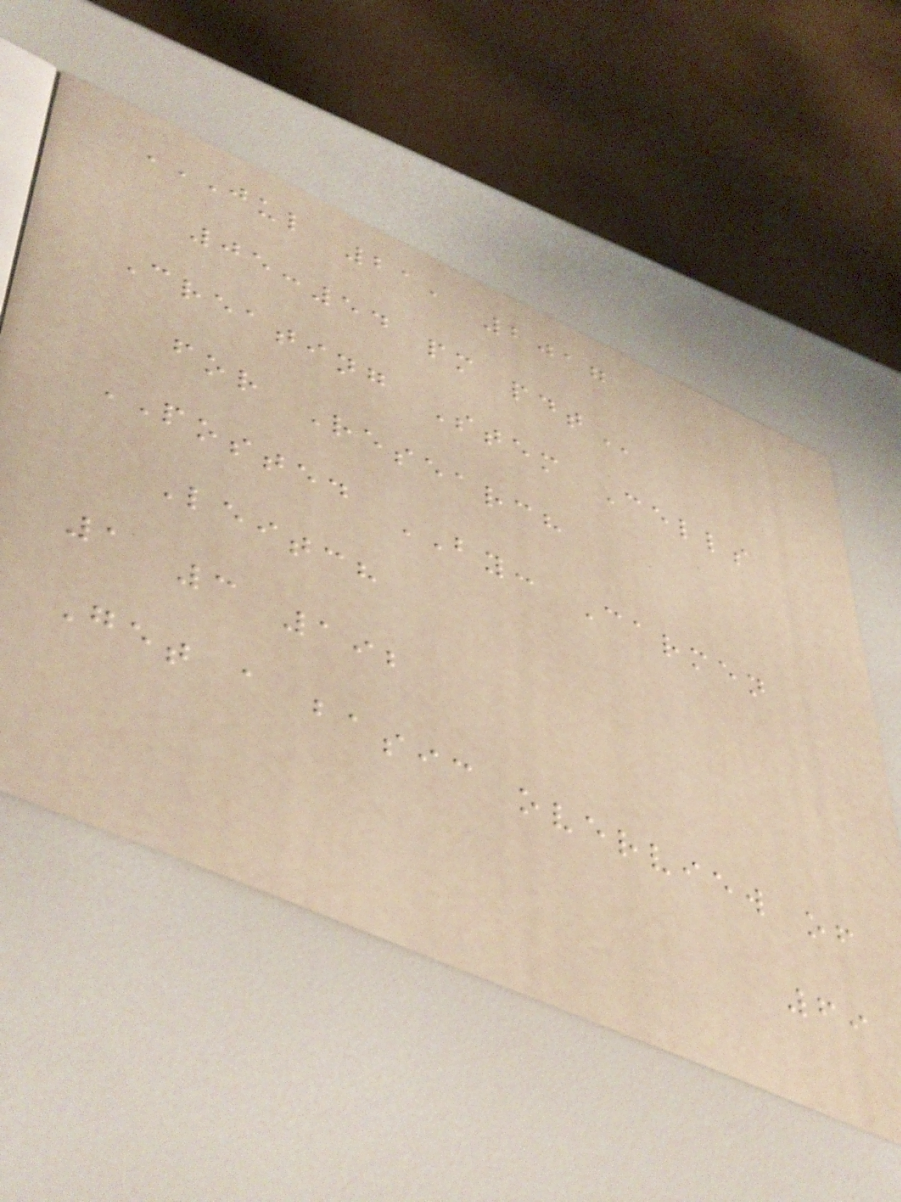JUL 21, 2017
05:54 PM PDT
Creating Stem Cells
for Research
POSTED BY: Carmen
Leitch
1 3 192
Get a basic overview of
69
